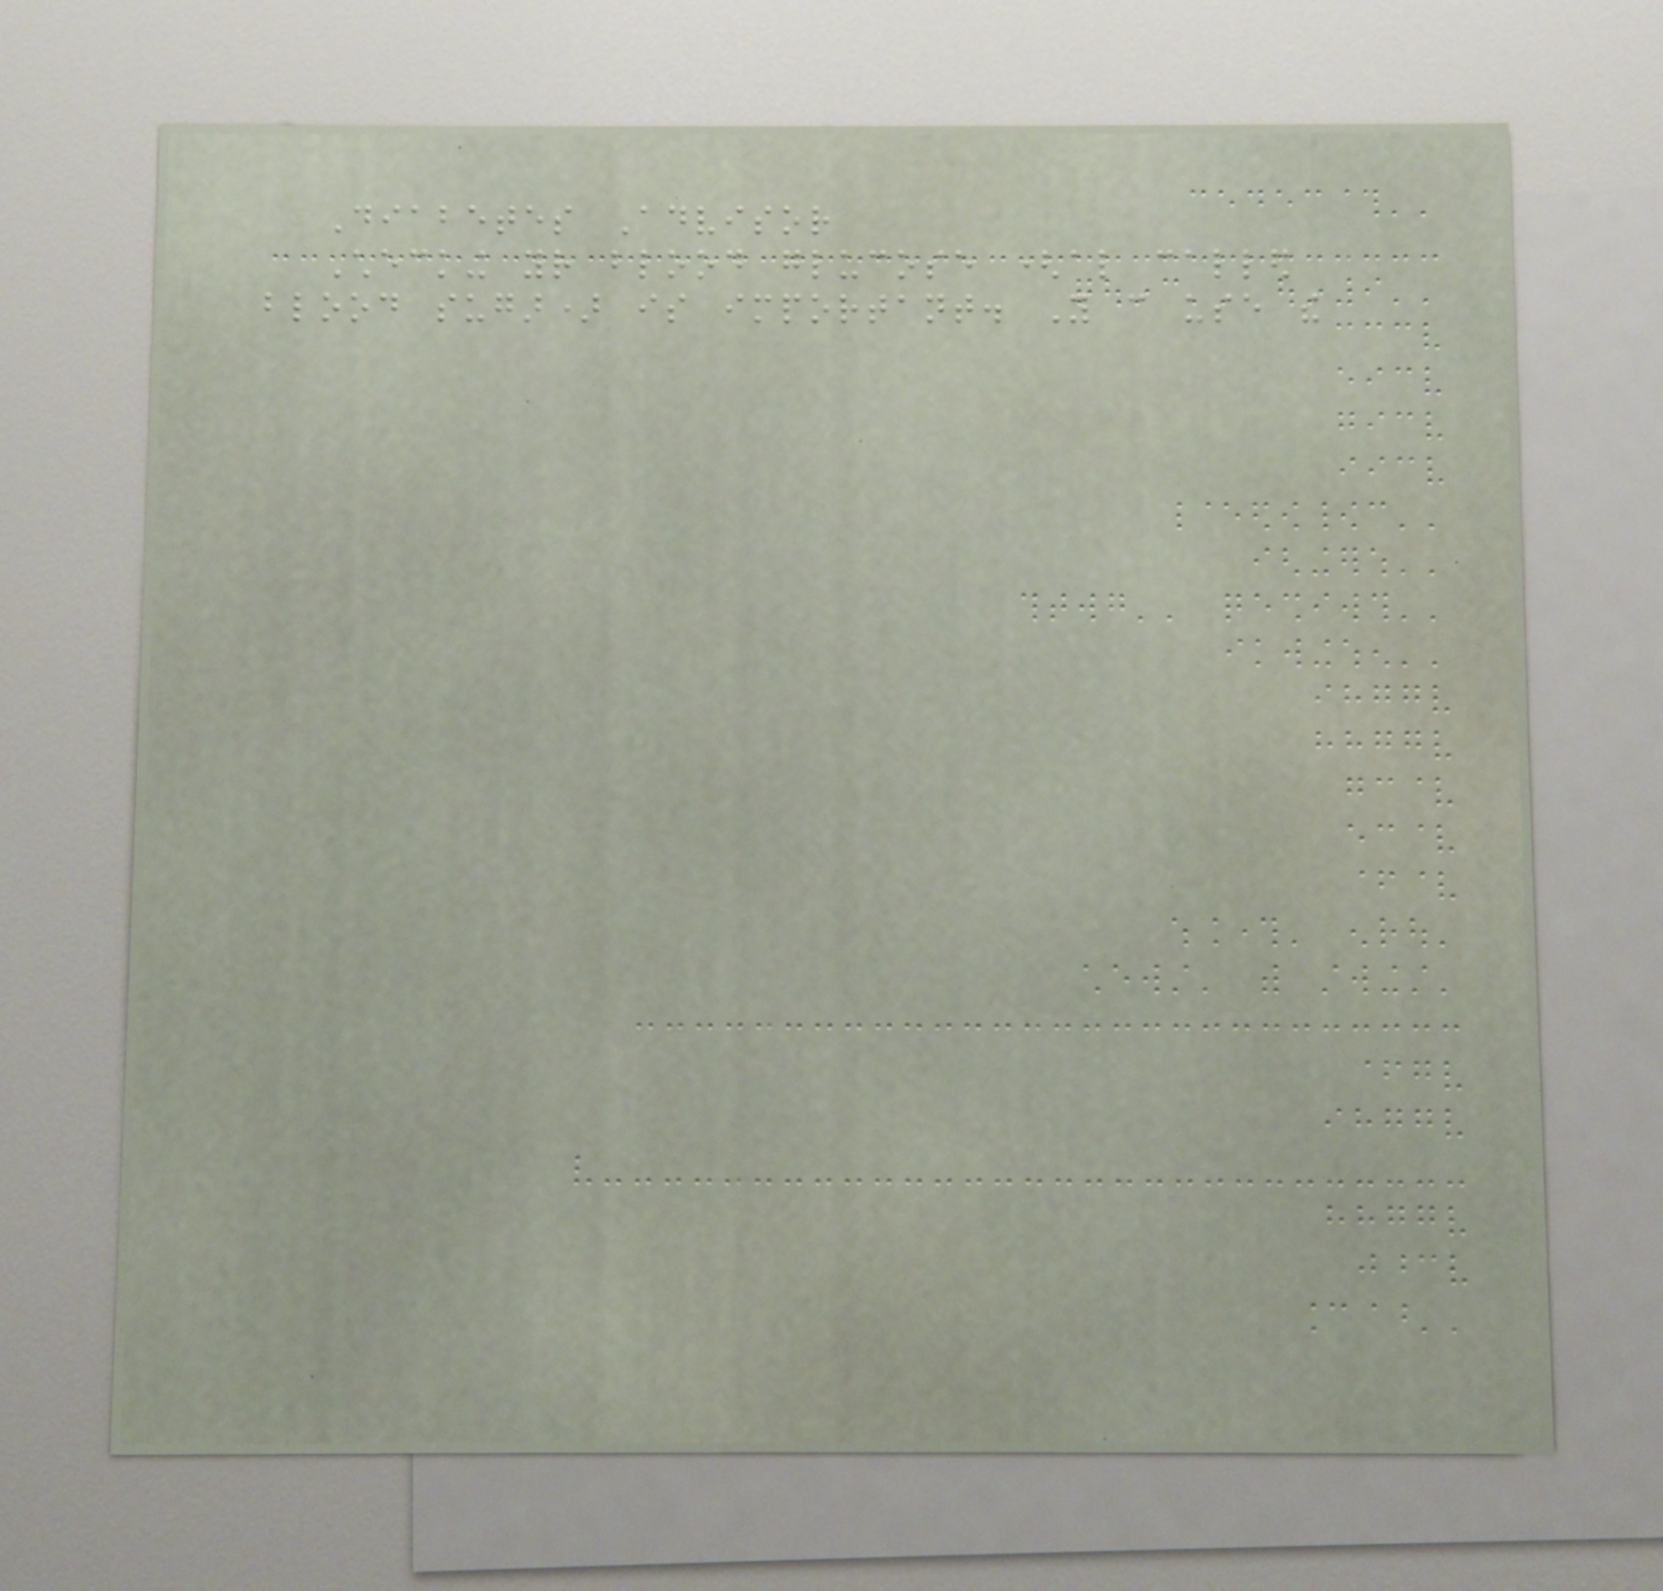Diabetes Advisor
Checking your blood glucose (also called
blood sugar) is important. You can use the
